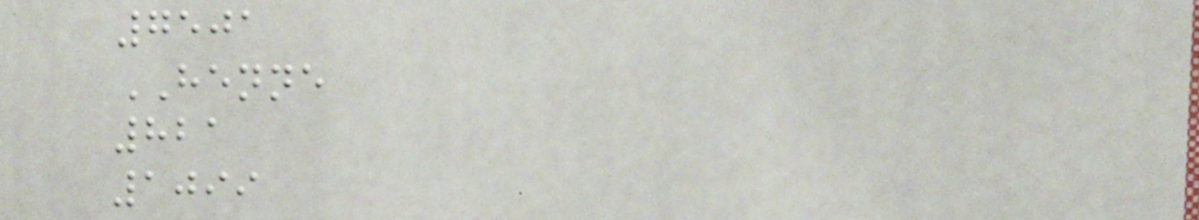7501
HENNE
821
1099
